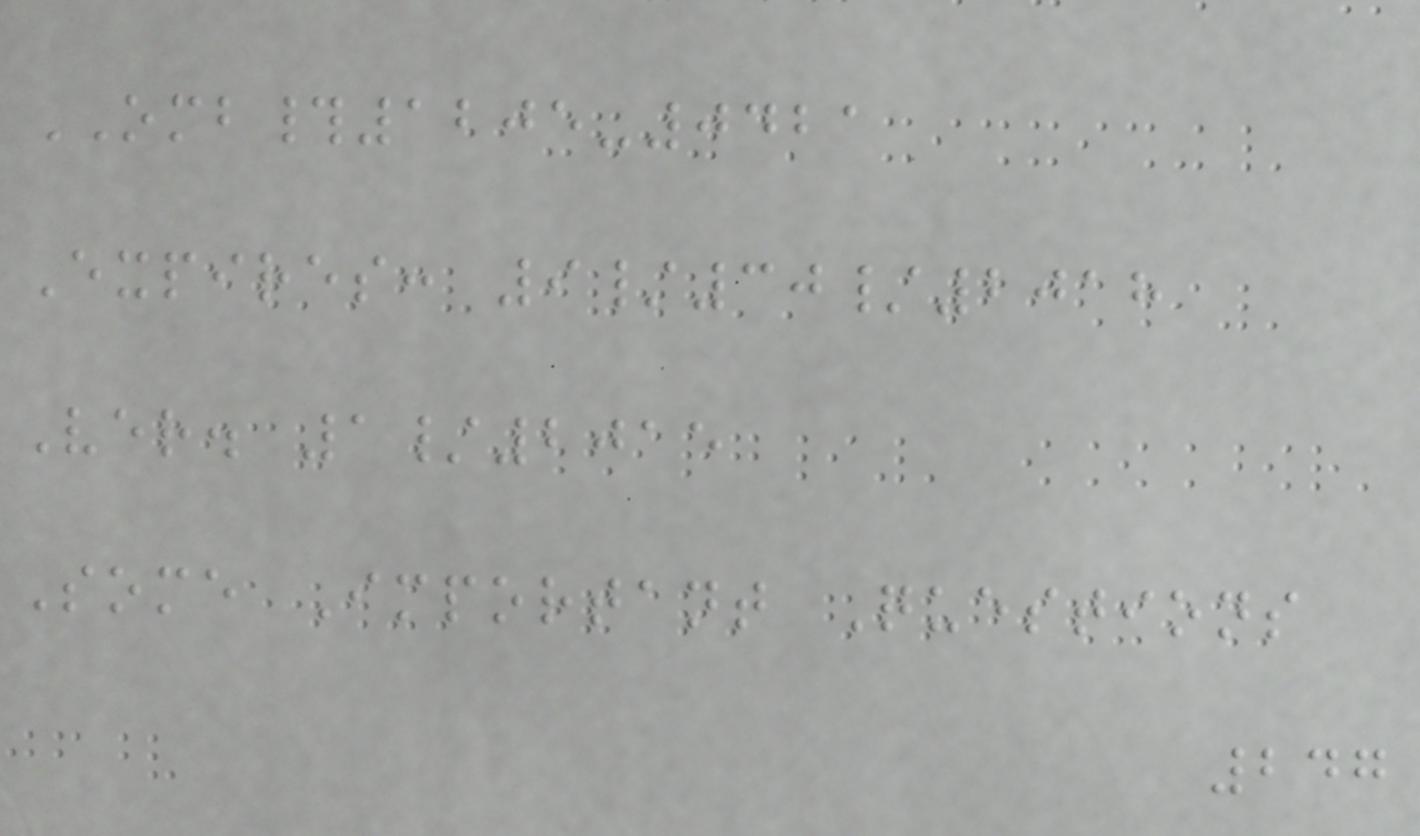OMB#1205-0421
Expires: 9/30/2018
Ver. 1/2015
Some Important Questions
247
